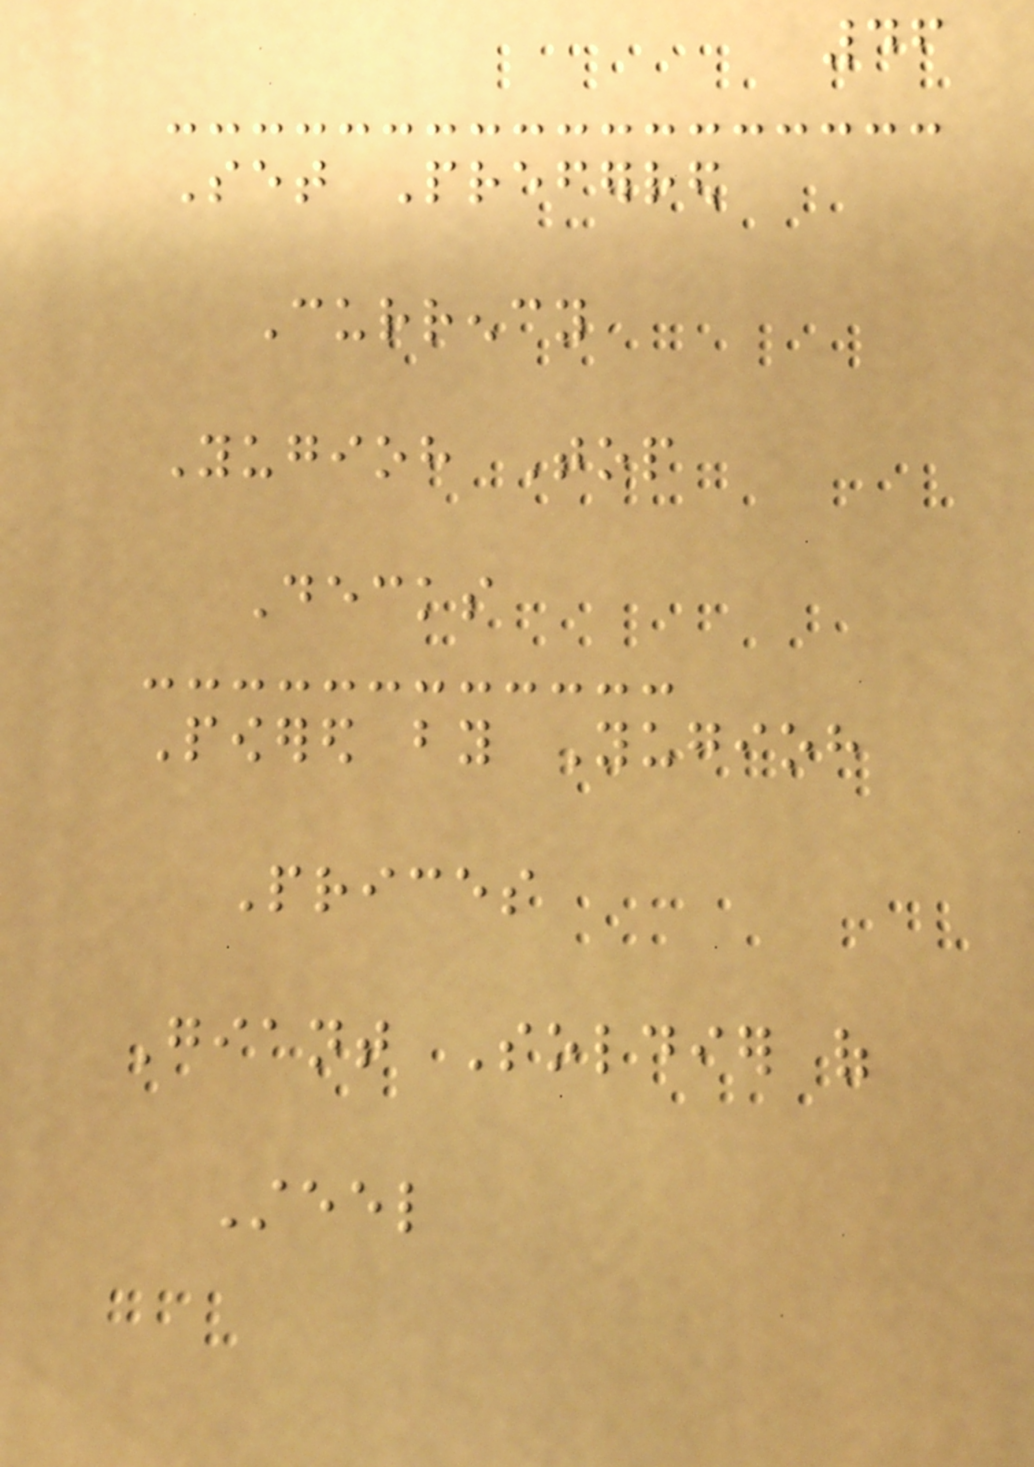46
Set Preferred
Currency
Yugioh Top
Decks
Powered by Yugioh
Prices
Giant Soldier of
Steel
